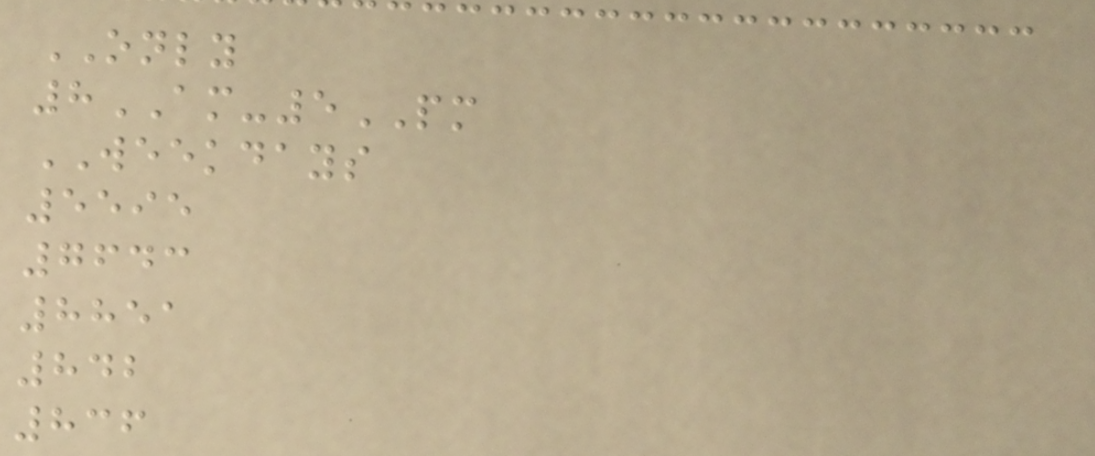ONLY
8AM-5PM
WEEKDAYS
5595
7643
8851
842
836
